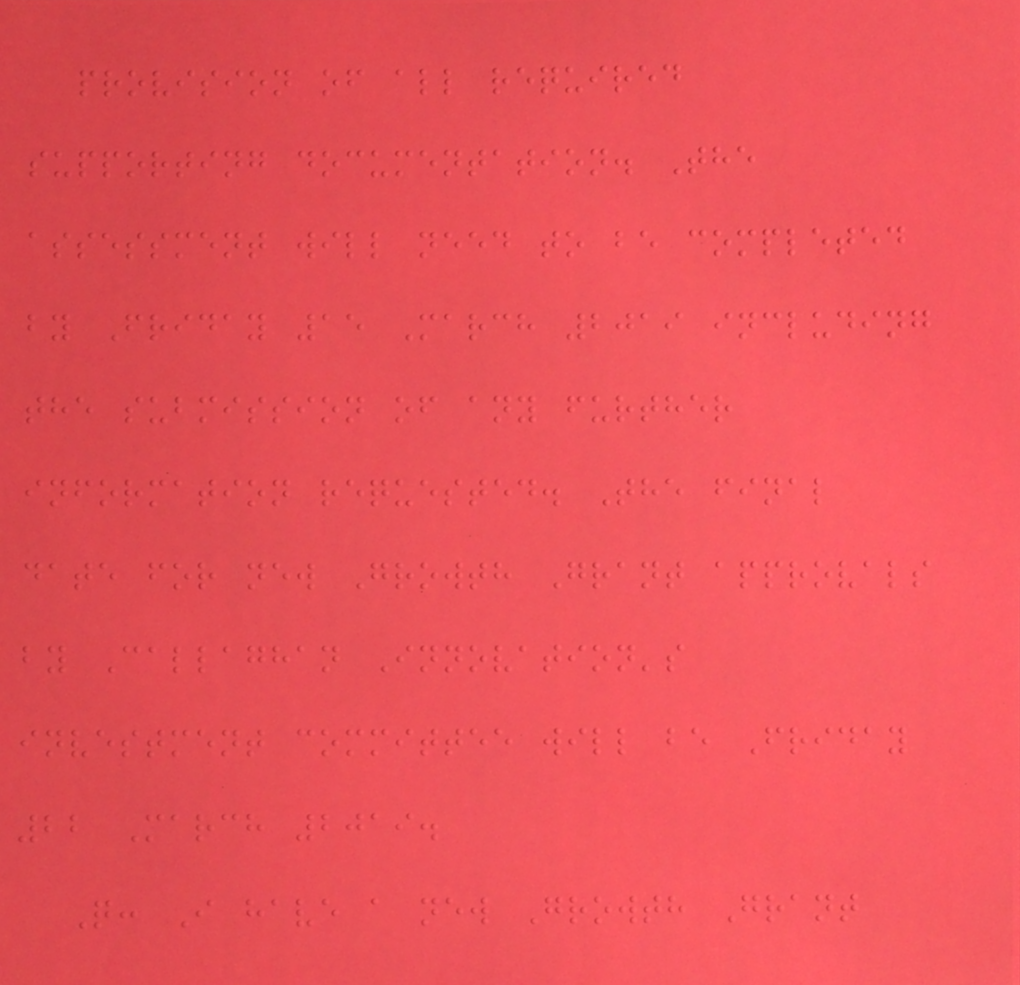provision of all required
supporting documentation. The
assessment will need to be completed
by Friday 15 March 2019 including
the submission of any further
information requested. The final
date for new Growth Grant approvals
by Callaghan Innovation's
investment committee will be Friday
22 March 2019.
Q: I have a new Growth Grant
